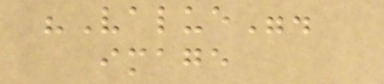"Value".
image
